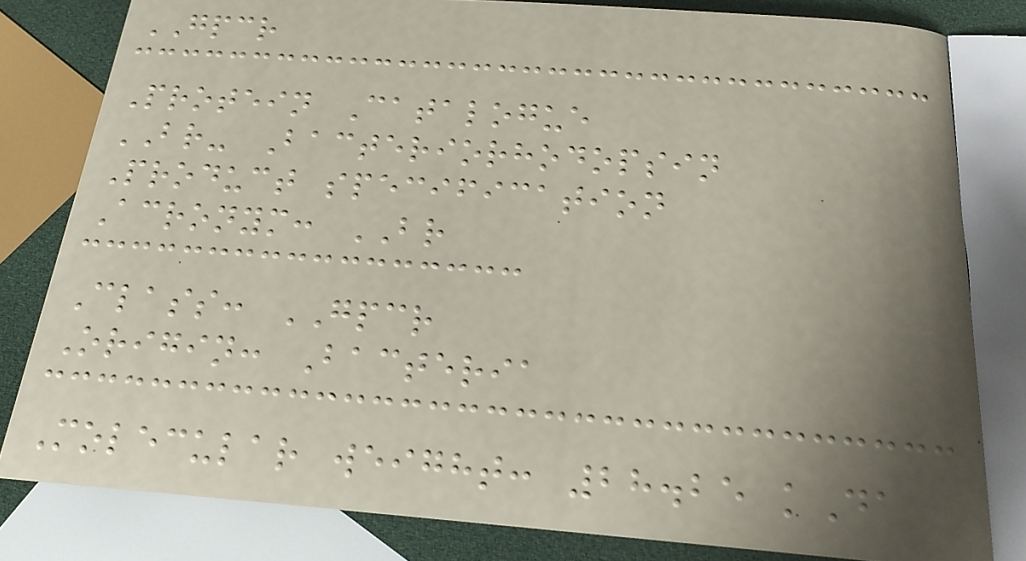GPCR
Protein Catalogue
BR- Bacteriorhodopsin
Product specification
Acronym: BR
Class: GPCR
Origin: Bacteria
Molecular weight: 28.25 kDa
